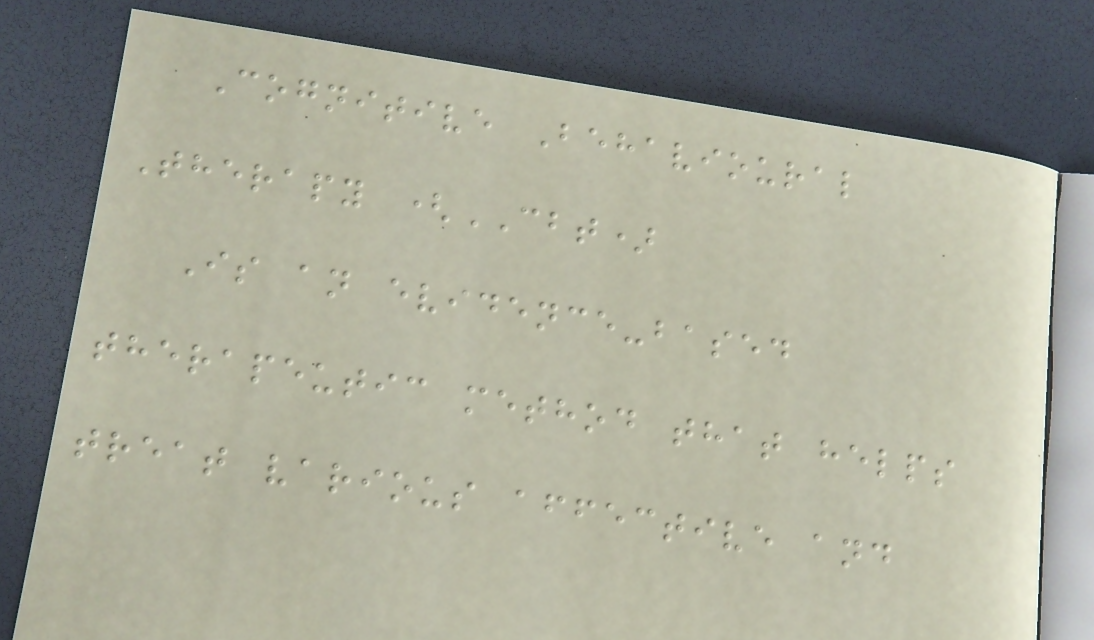Cognitive Behavioural
Therapy (CBT)
Is an evidence-based
therapeutic method that helps
treat various affective and
